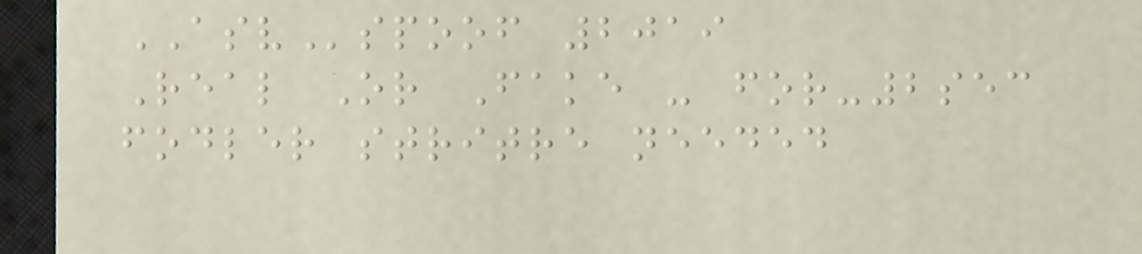ASVspoof 2019
Real Or Fake - for-2sec
fodler stritre needed
